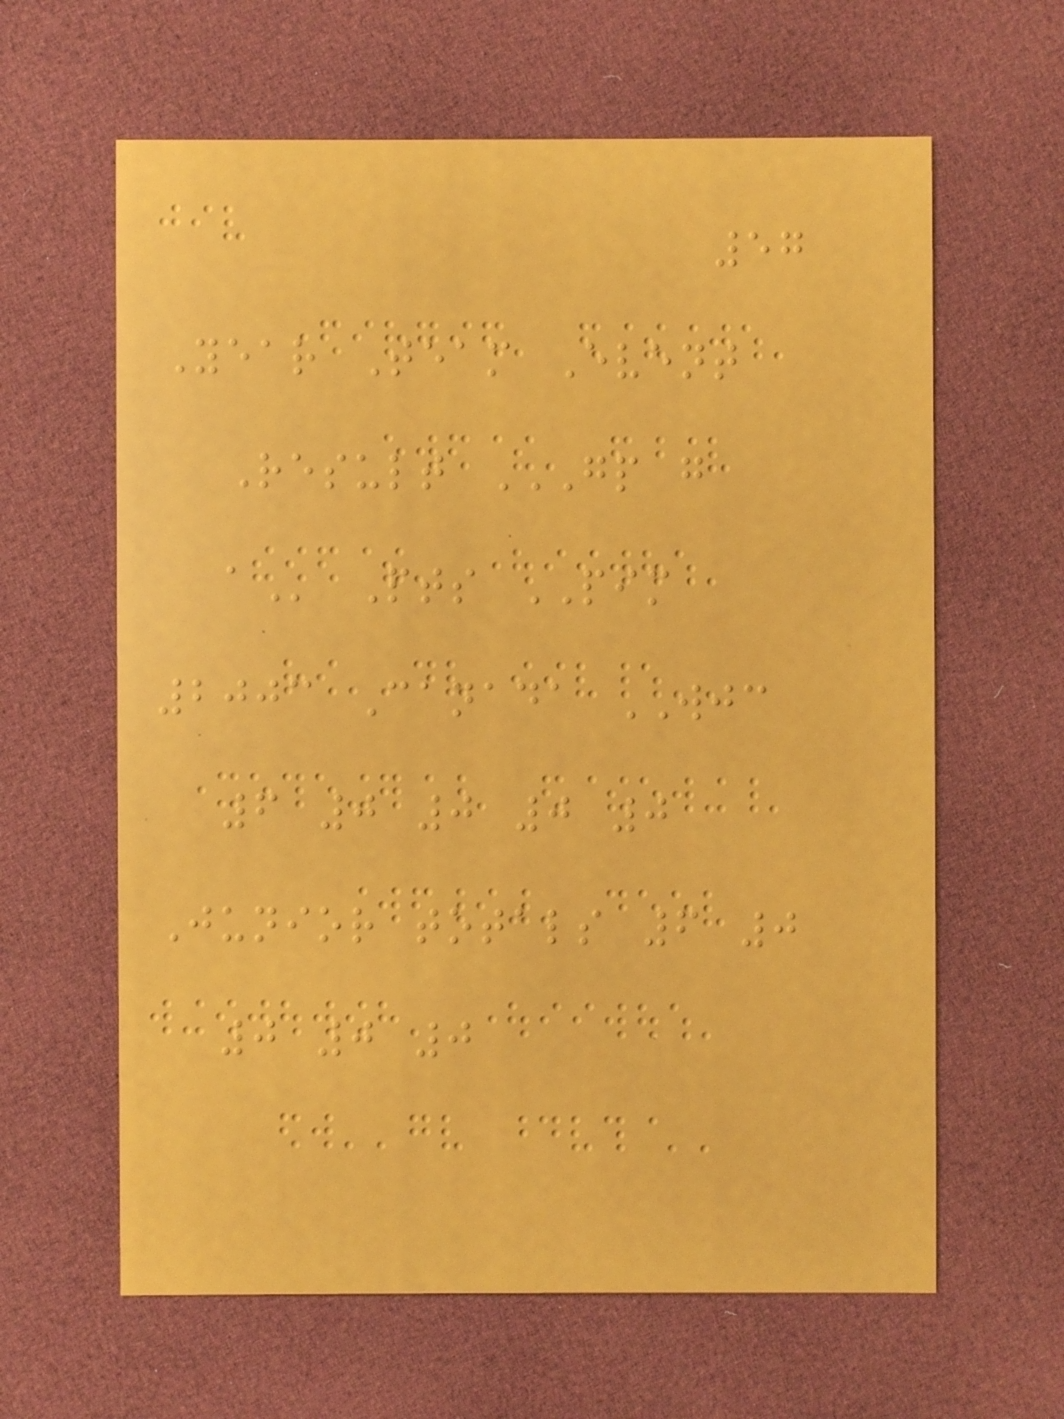57
Year Team Event
Result GP G
A Pts PIM
2003 Canada WJC
6 0 0 0 0
Junior totals 6 0
0 0 0
